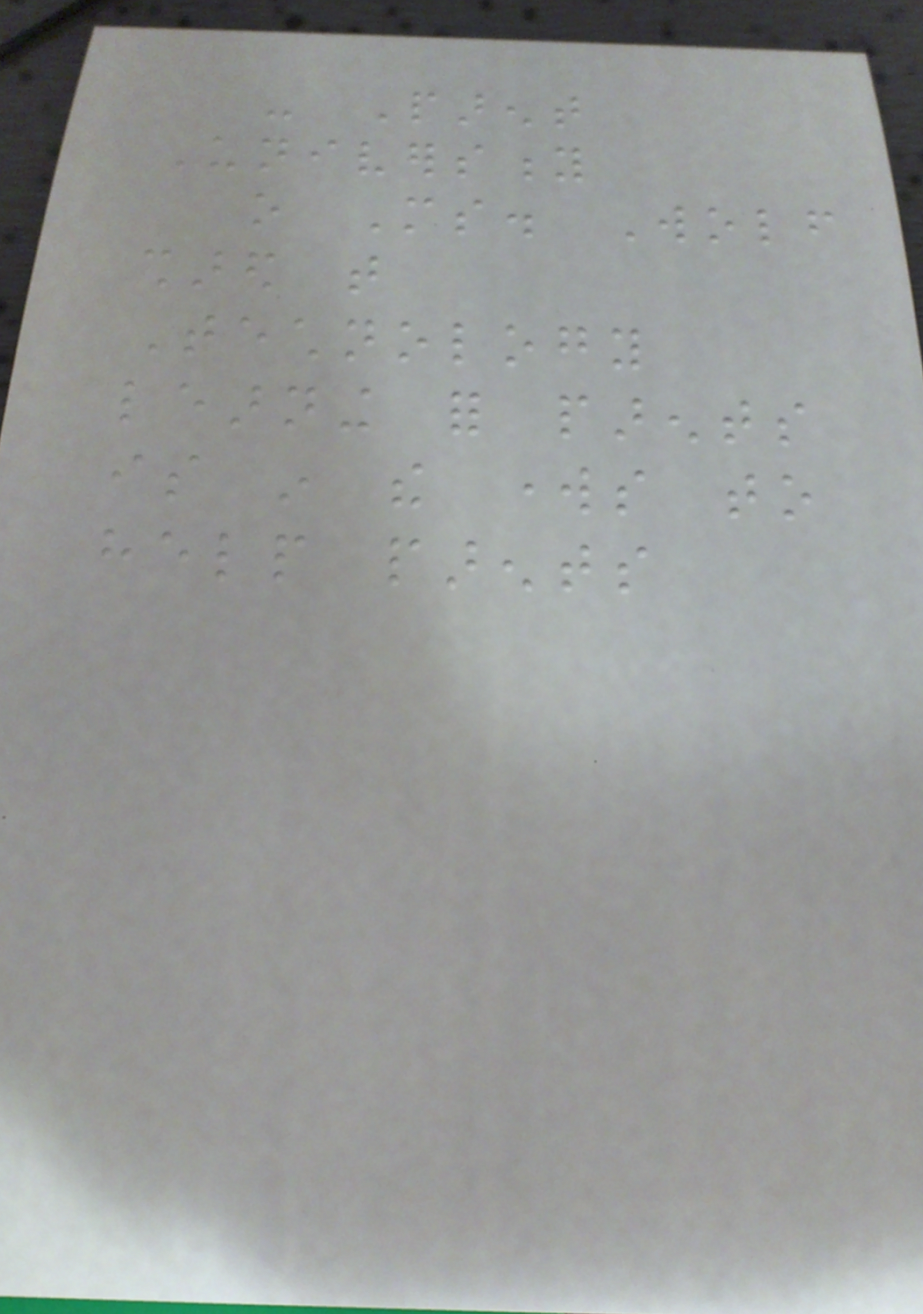- Parent
University
o Ms. Wolf
shared that
Technology
learning for parents
is in the works to
help parents
